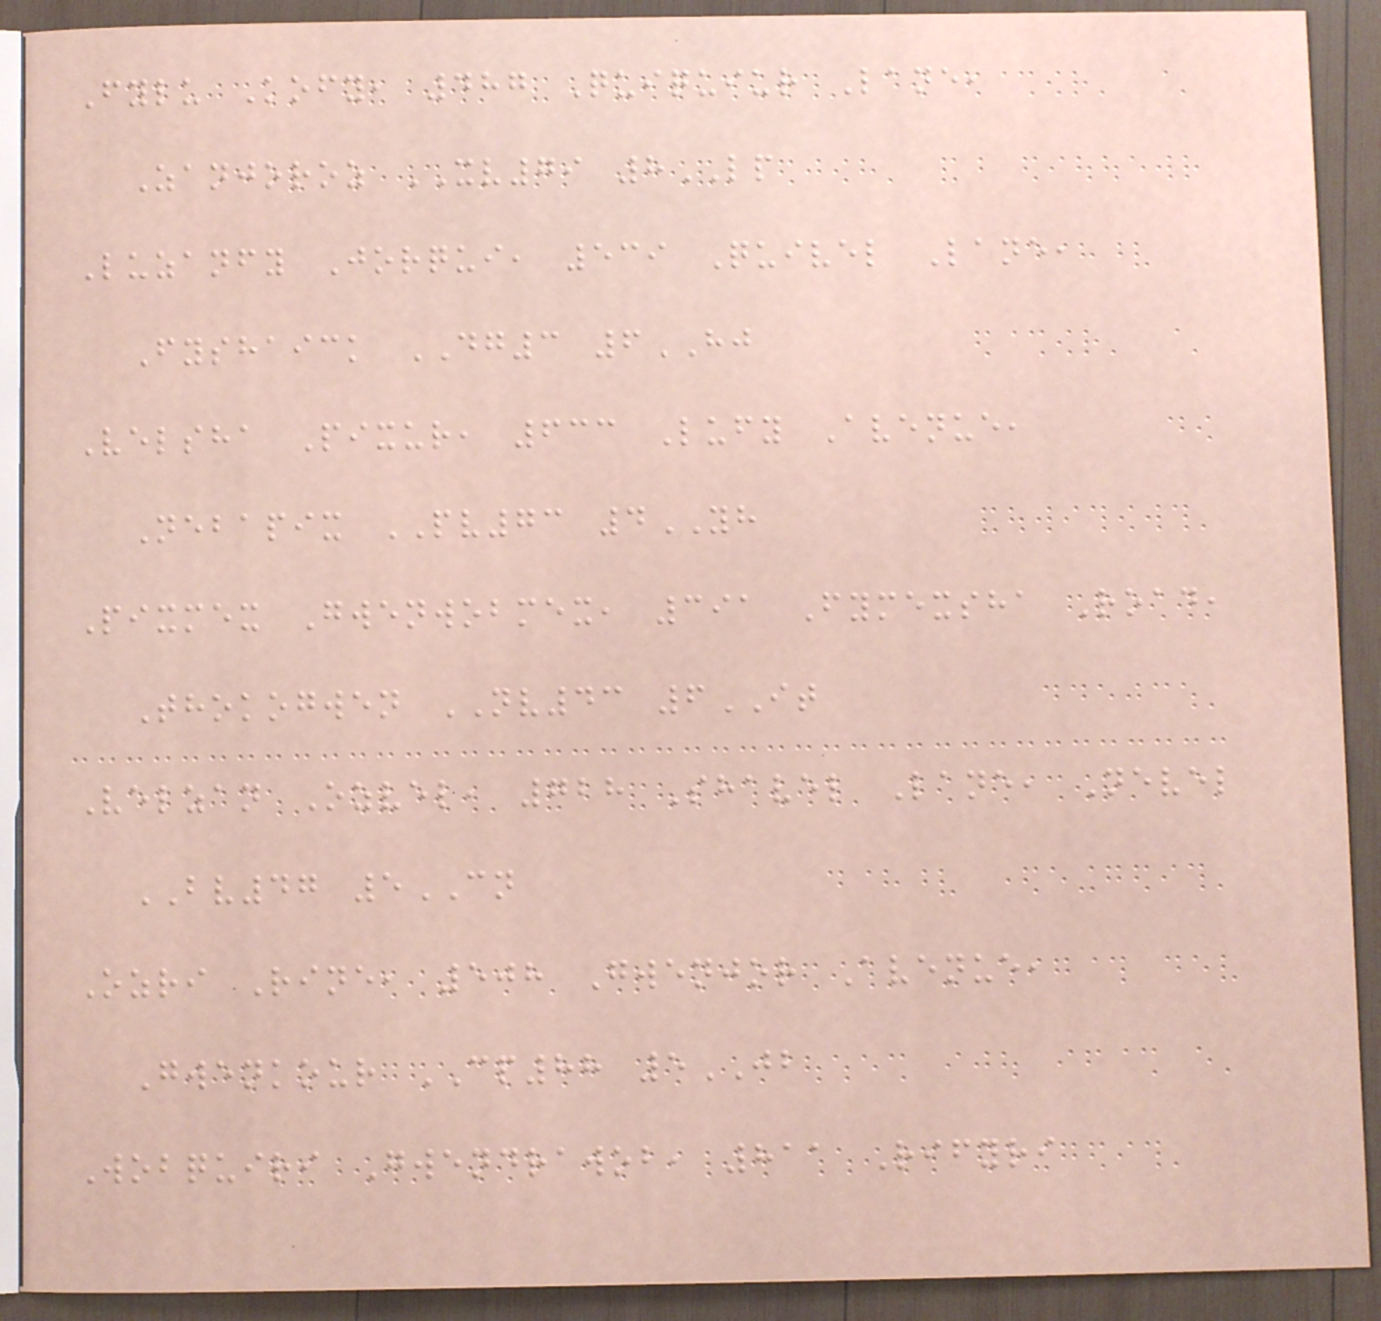Fylu Kofy, 487 Quiquiur Lane,
Zanjoroz XV79 8LP
Luzanfy Jorqui, 539 Quivel Lane,
Fyshaick DG3 6HJ
Velsha Pixur, 633 Lufy Avenue,
Nebapix PV73 4YH
Pixmex Gwenwobmex, 391 Fymexsha Road,
Thokogwen NV43 6IT
Velzan Ozvel, 728 Shavel Lane, Nevel
BV47 5CN
Ozri Rine, 508 Gwenjor Avenue,
Gwenkour CP88 5JB
Wobquiri Gwendrawob, 811 Rifyri
